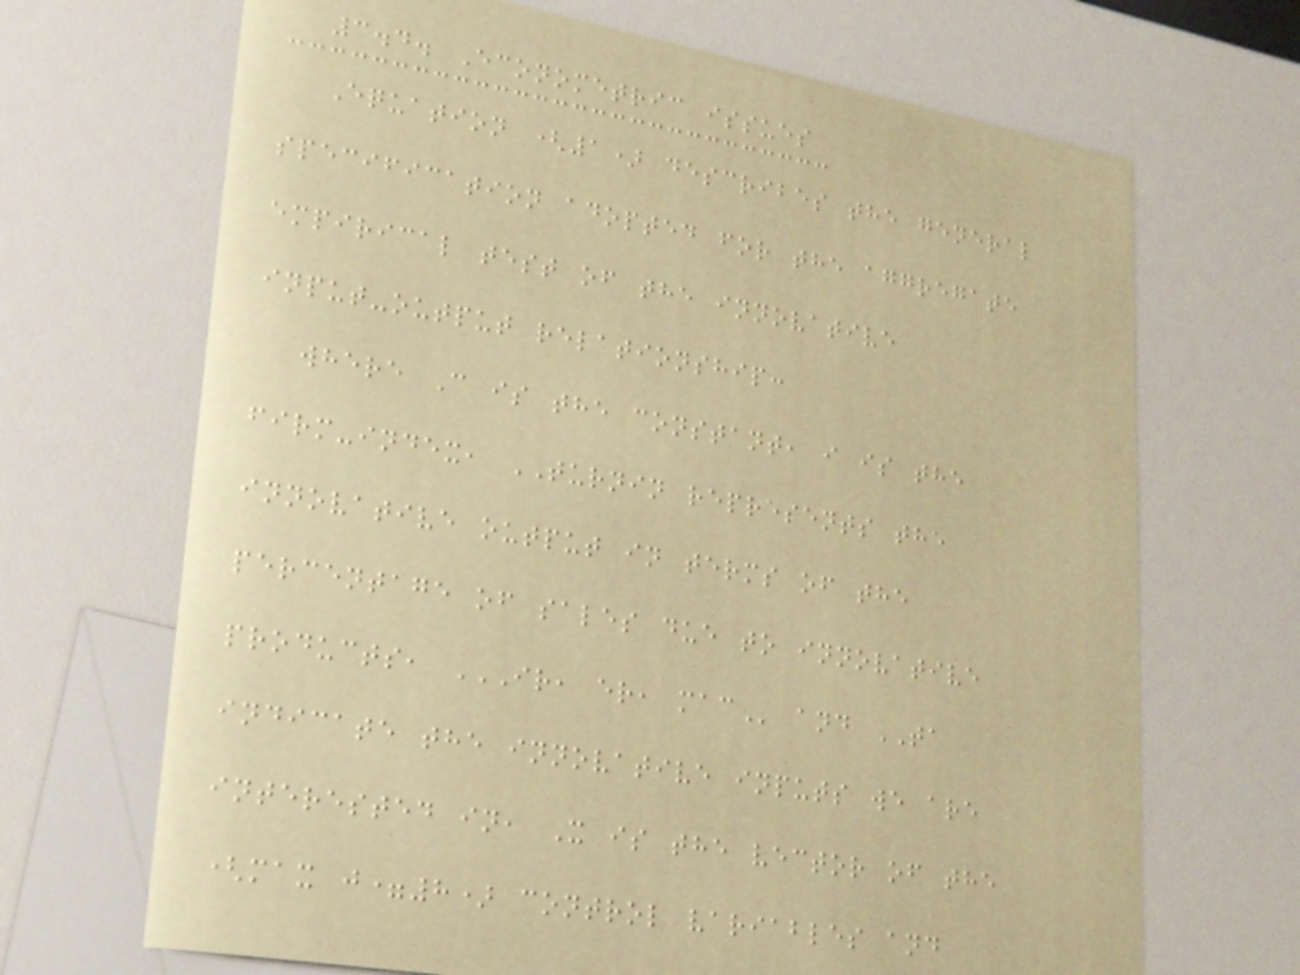3.4. Econometric issues
Equation (1) describes the general
specification adopted for the aggregate
empirical test of the innovative
input-output relationship:
where C is the constant, i is the
firm-index, TURNIN represents the
innovative output in terms of the
percentage of sales due to innovative
products, IR, ER, MAC and TA
indicate the innovative inputs we are
interested in, X is the vector of the
(max j=8) control variables and
